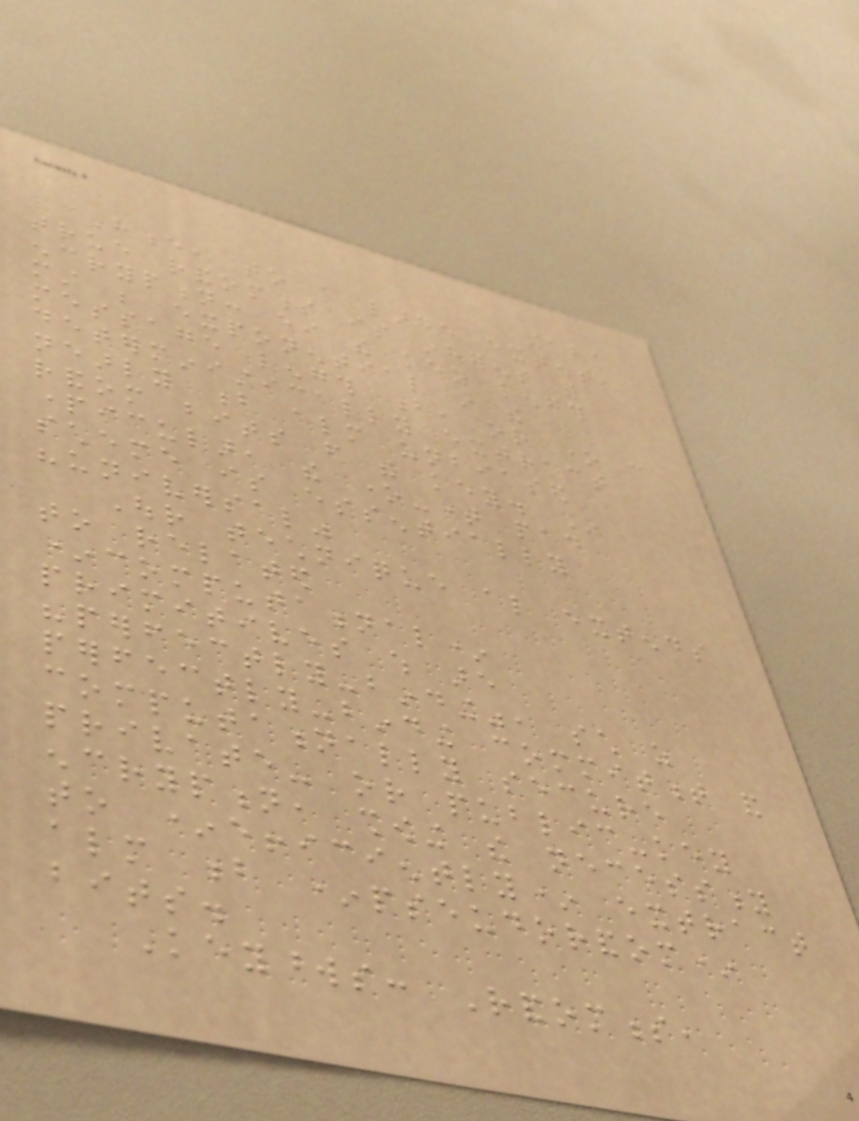121
Hence, to a large extent,
true randomness is inherent for
encryption: either the key length
must be exponential in the
message length b, or one can
deterministically extract
nearly b almost unbiased
random bits from the key. In
particular, the one-time pad
scheme is essentially
"universal"
Our technique also extends
to related
*computational*
primitives which are
"perfectly-binding", such as
perfectly-binding commitment and
computationally secure
private- or public-key
encryption, showing the necessity
to *efficiently* extract
almost b *pseudorandom*
bits.
Keywords: Randomness,
